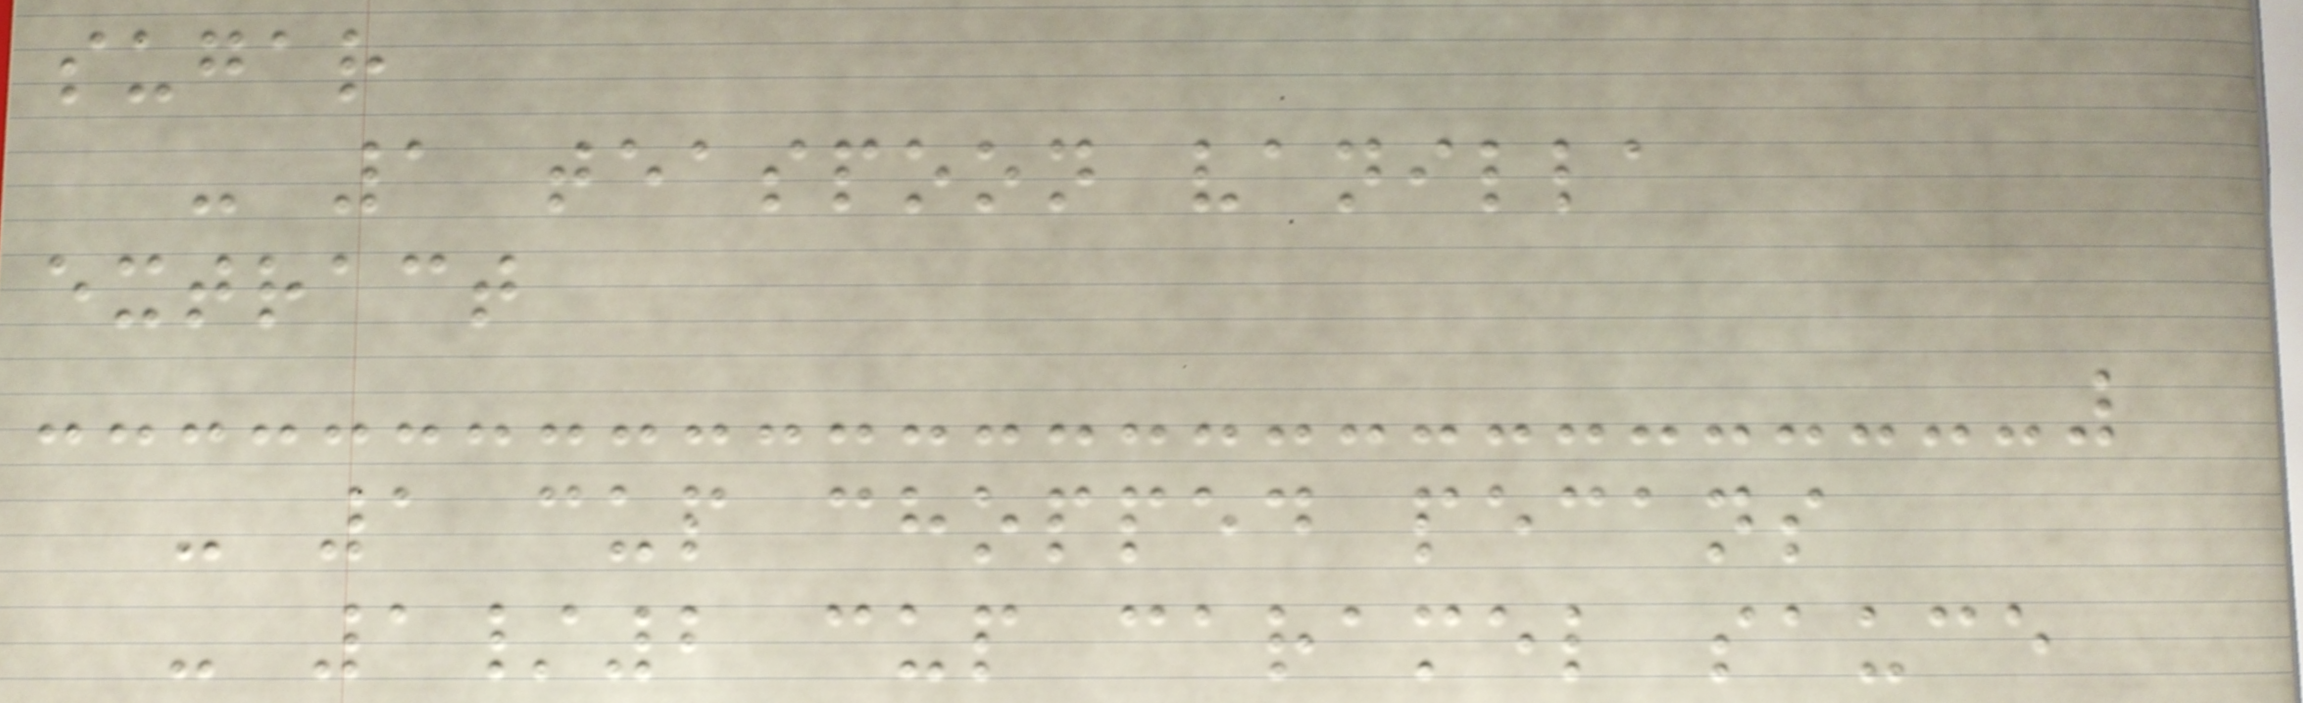sugar
- 1 teaspoon vanilla
extract
- 1 cup chopped pecans
- 1/2 cup caramel sauce
